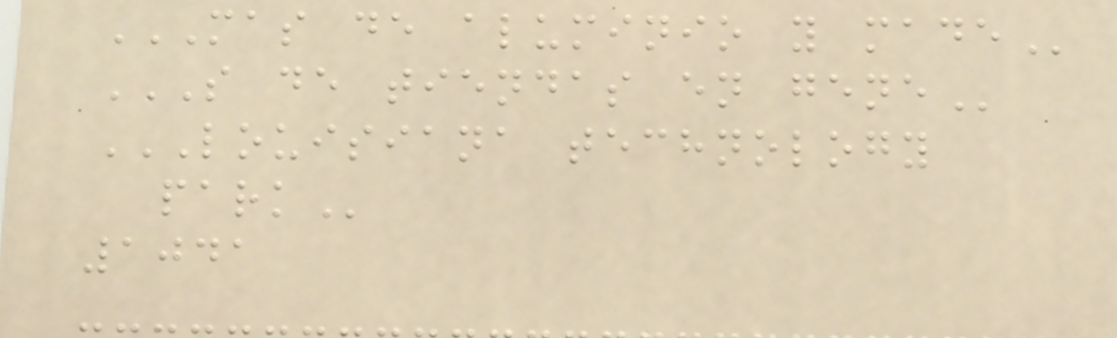MAS DE ALUMINIO Y MADE
S DE TIENDAS EN GENE
LOUISIANA TECHNOLOGY
PARK
1041
